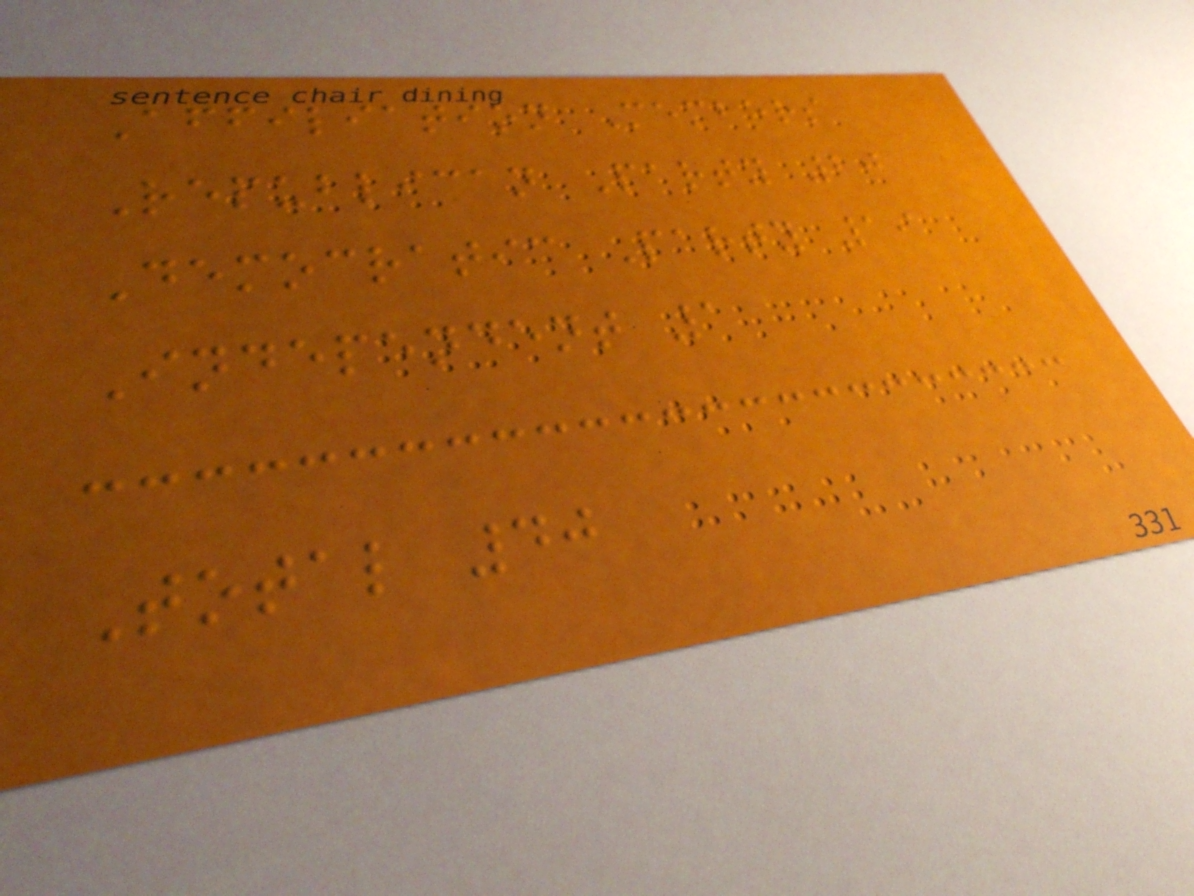Affiliation Members
Republican Party 20
Democratic Party 19
Independent 1
Total 40
